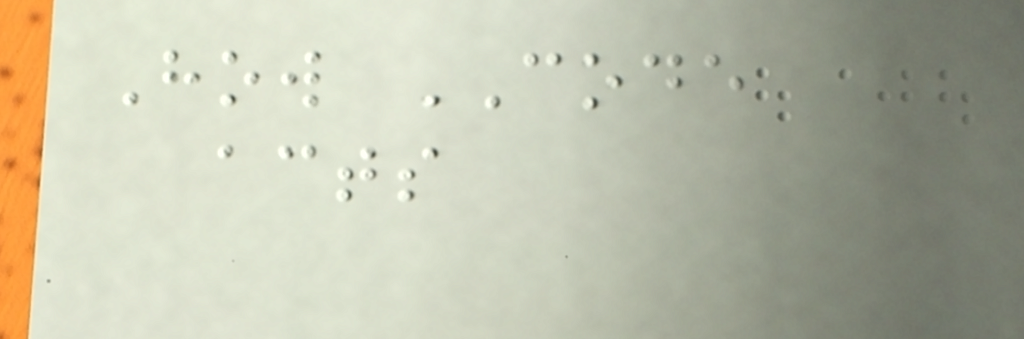How CODE
acts
